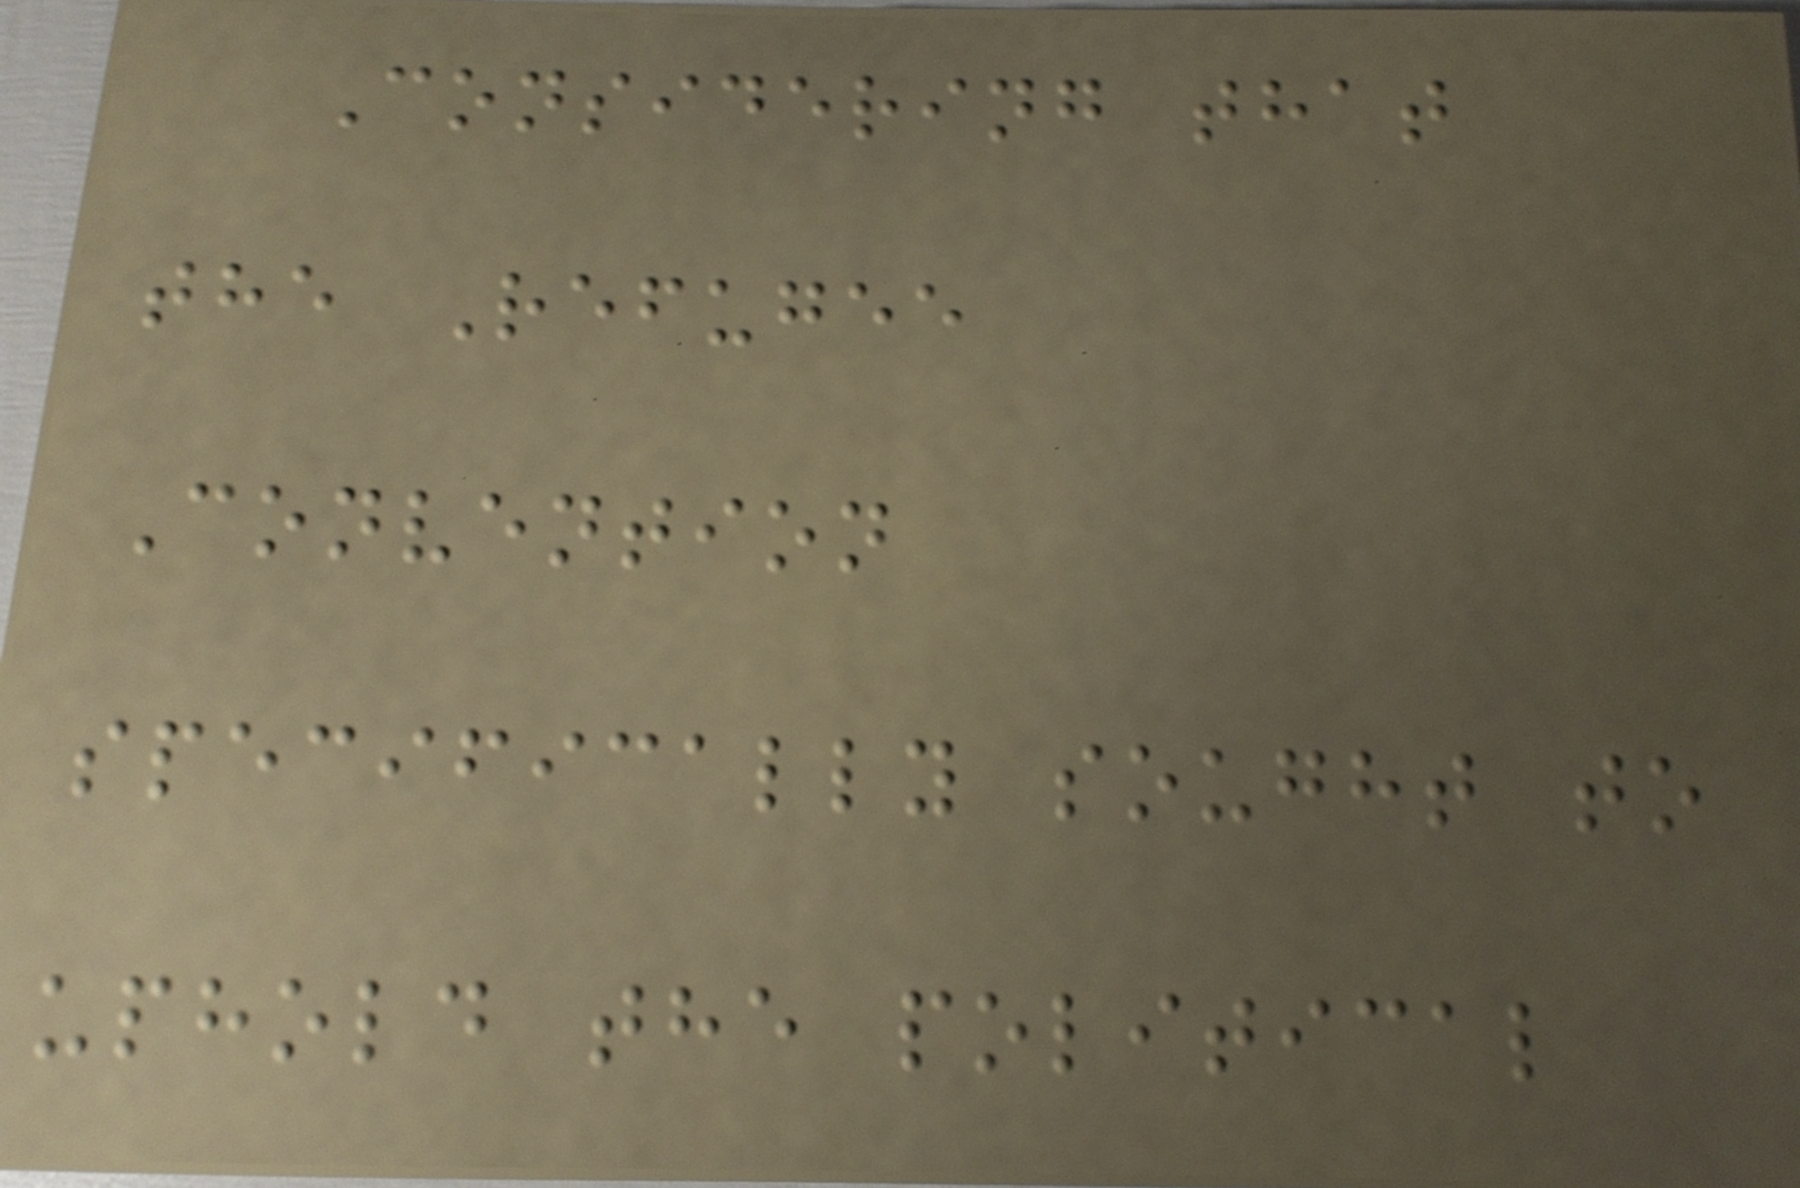Considering that
the Refugee
Convention
specifically sought to
uphold the political
